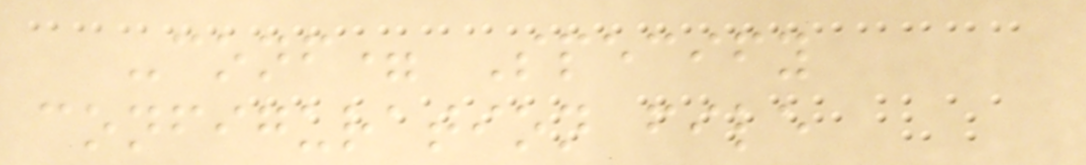-conf= Specify
configuration file
